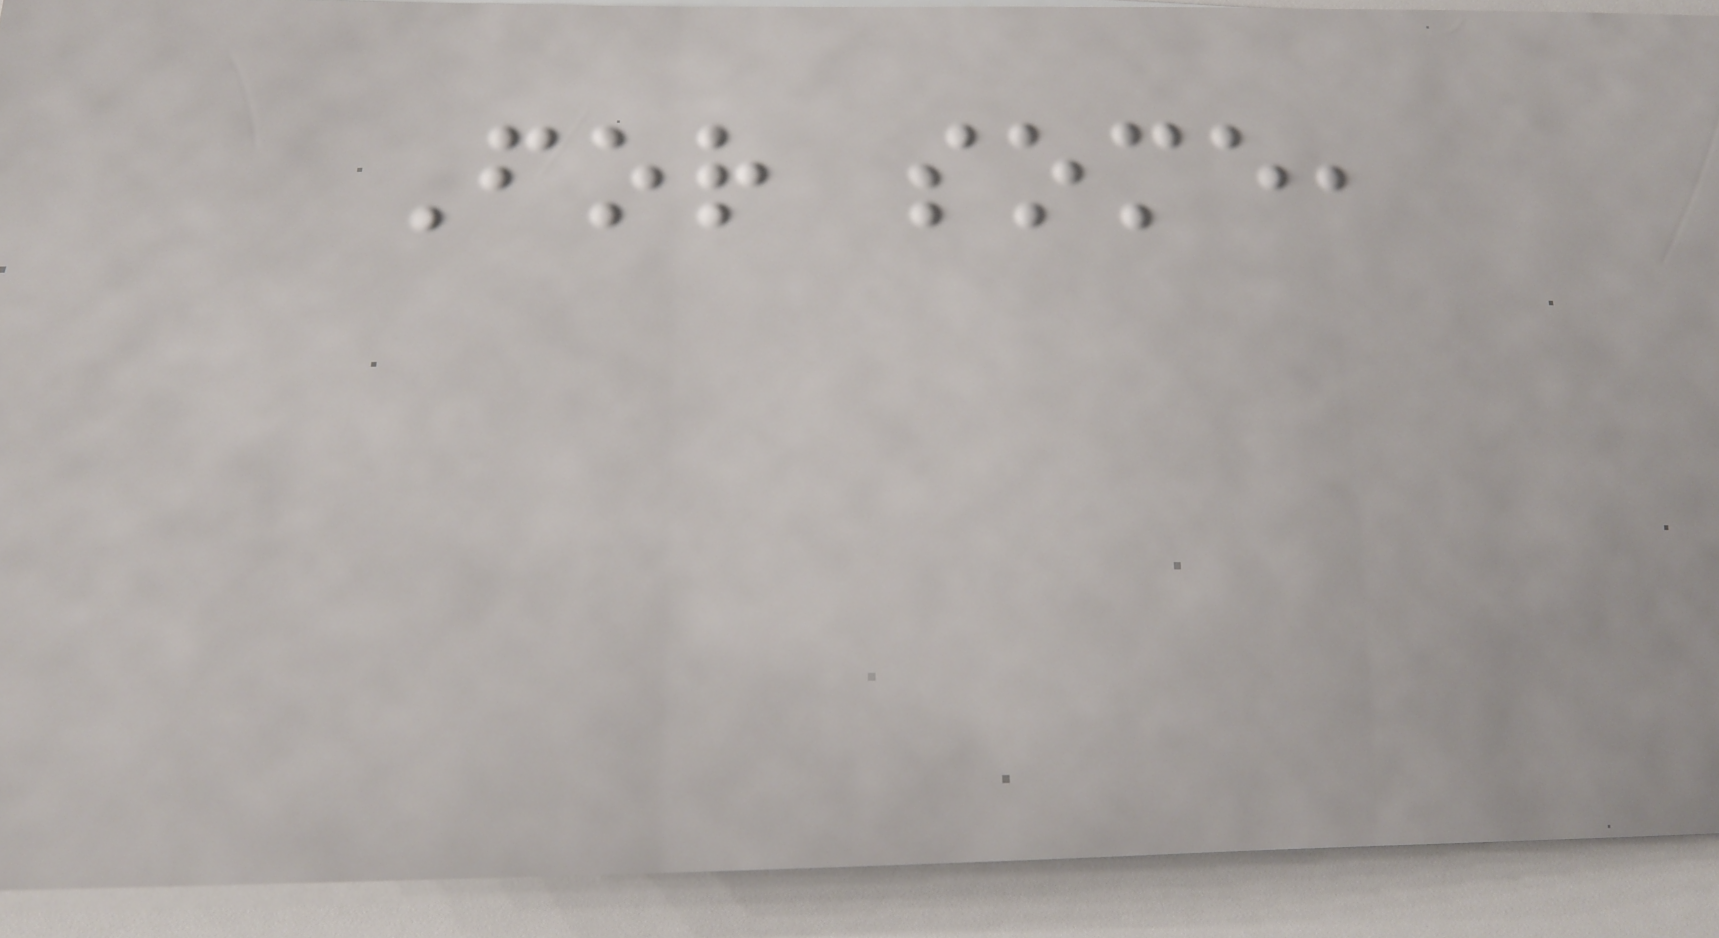For some,
